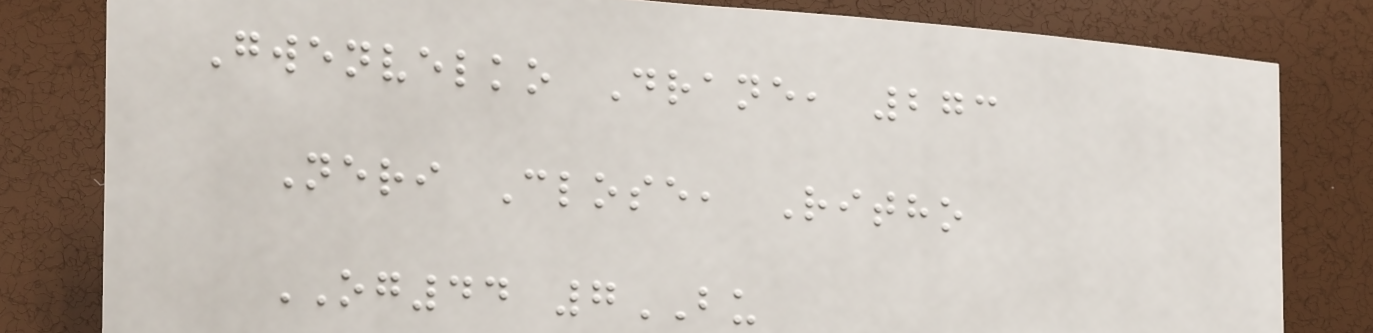Gwenvelko Drane, 273
Neri Close, Ritho
OG44 7BU
